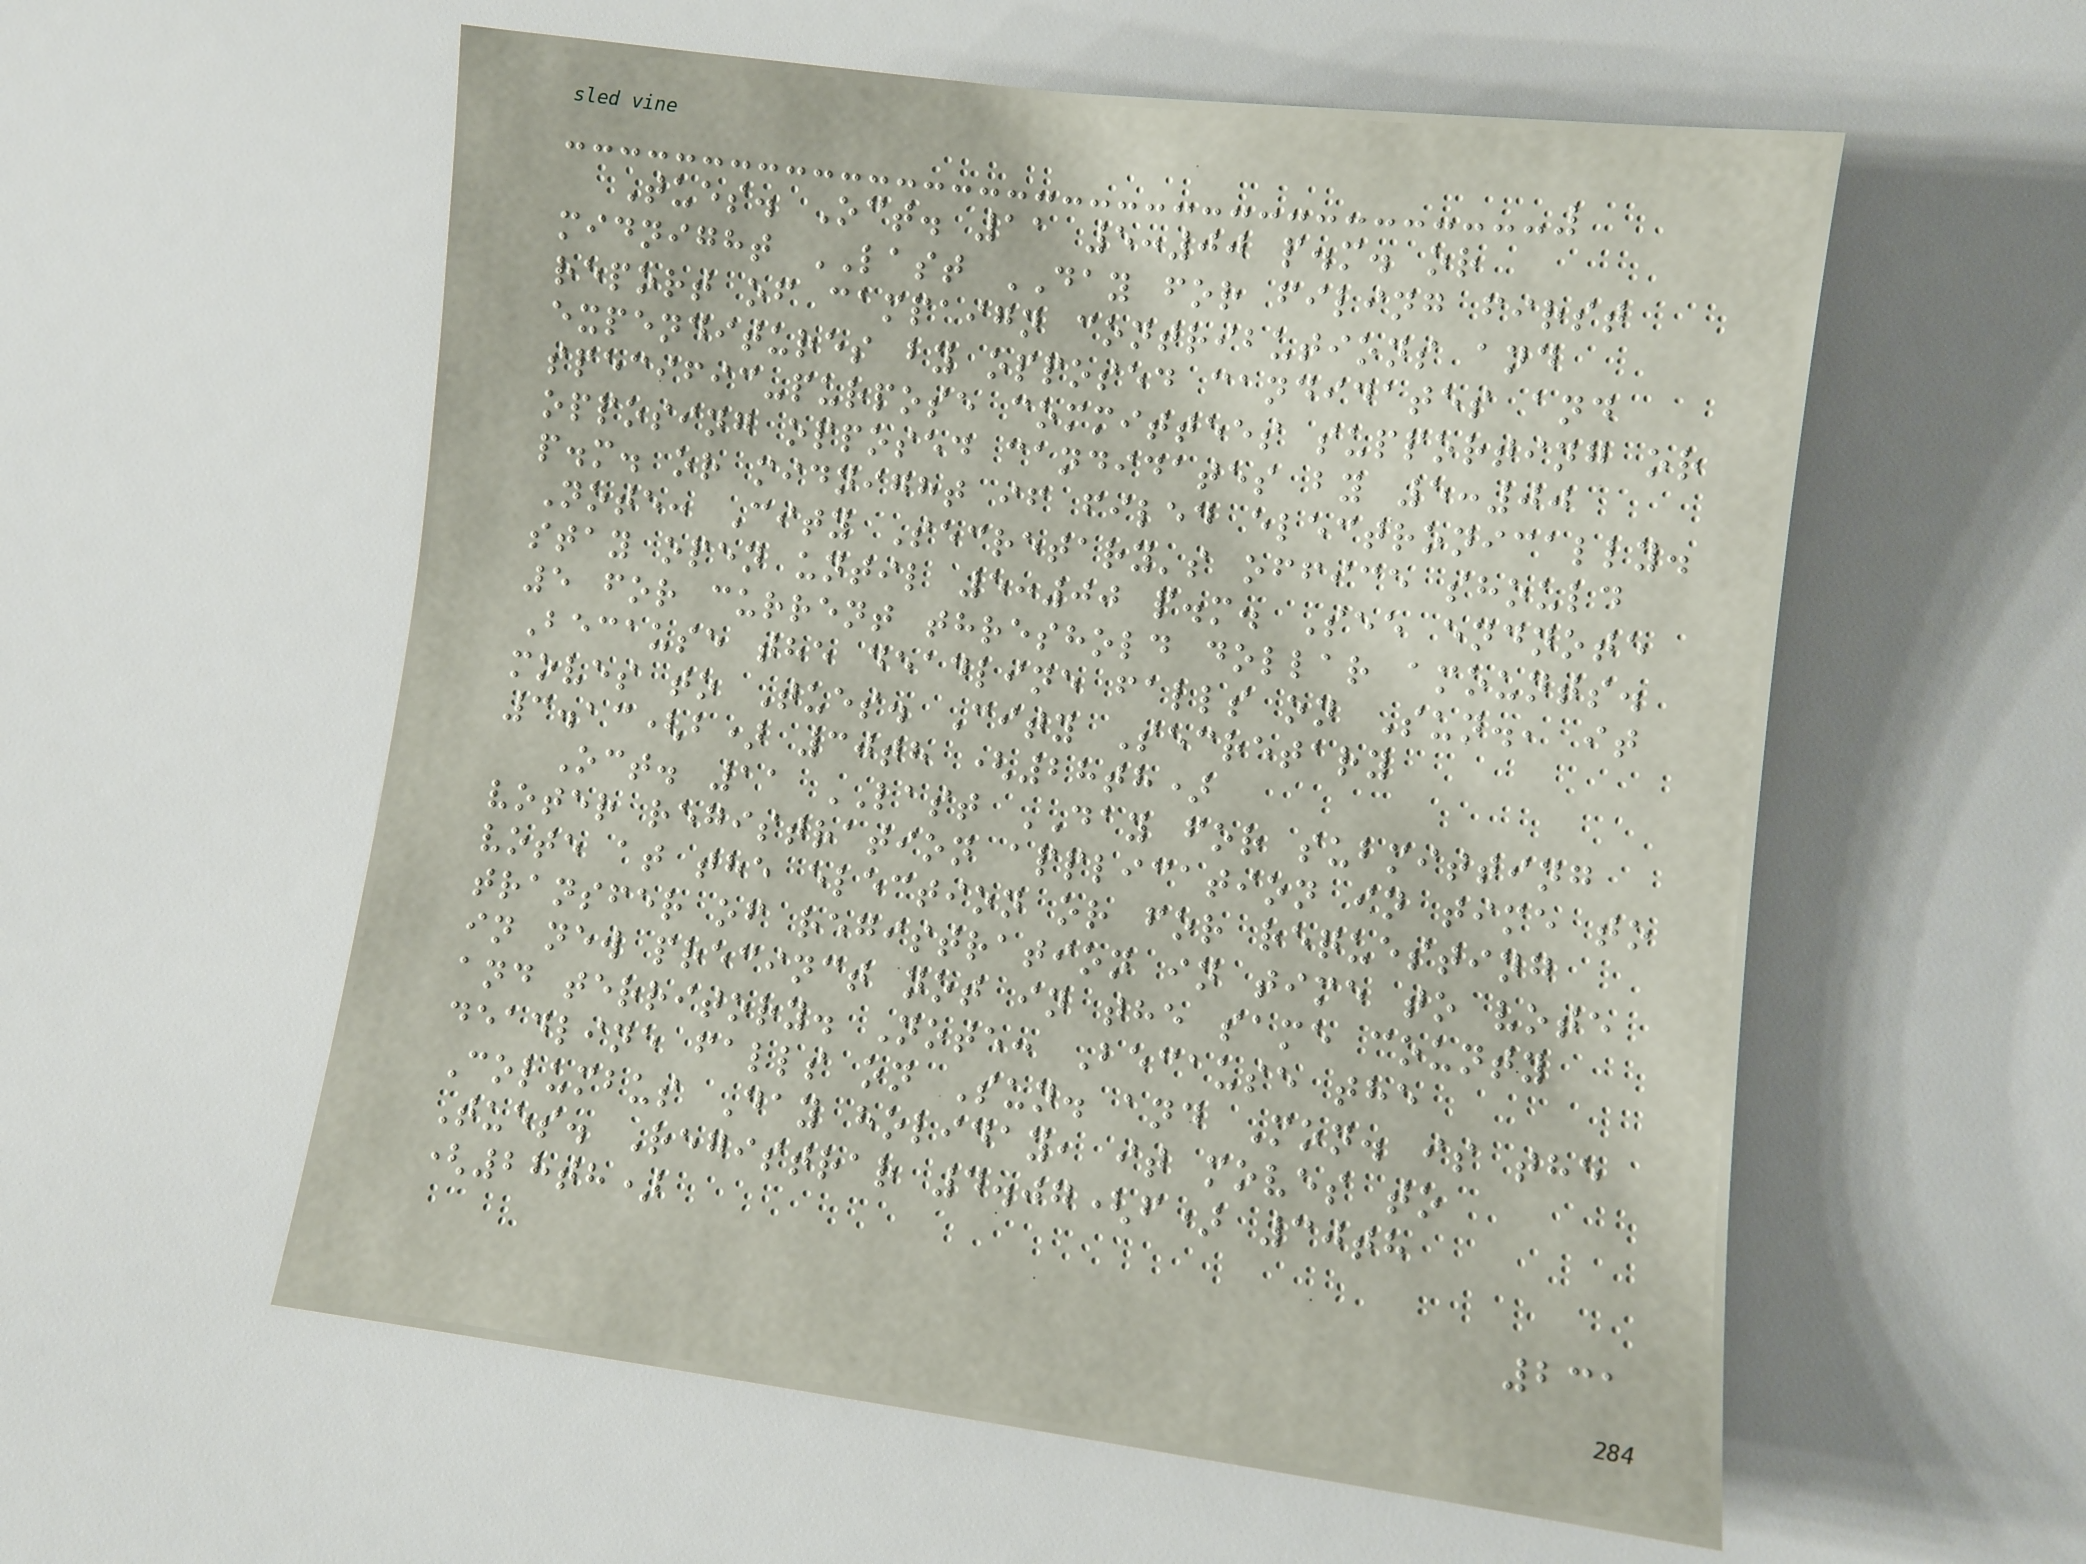Tues. Oct. 11 5:00 p.m. or
midnight LAST DAY for filing first
report of campaign contributions and
expenditures by opposed candidates and
specific-purpose committees supporting or
opposing opposed candidates by 5:00
p.m. or midnight if filed electronically.
Note: City Secretary's office should
stay open until 5:00 p.m. See endnote
5 for current threshold dollar amounts.
Because the deadline falls on Sun., it
moves to Tues. City Secretary
3.13(b) 30th (28th)
Oct. 11 LAST DAY for submitting
voter registration application in time to
vote at the election or for requesting
transfer of registration in time to vote
in new precinct not in the same county
and territory. Note: Because the
deadline falls on Sun. and Mon. is the
Columbus Day holiday, it moves to
Tues. Registrar 4.07(f) 30th
(28th)
231
